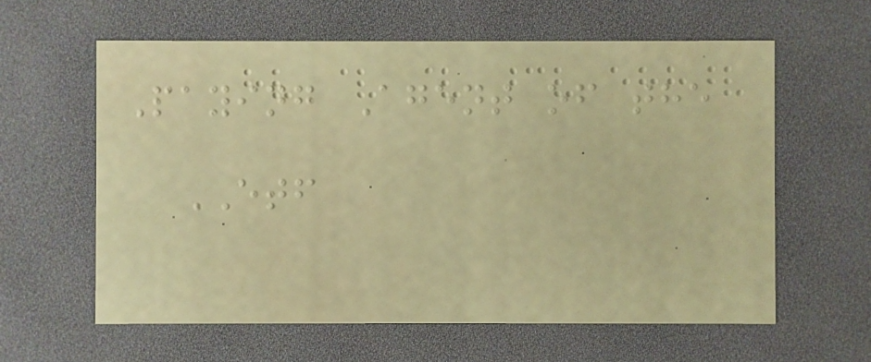Paying Agent of the
ETF
